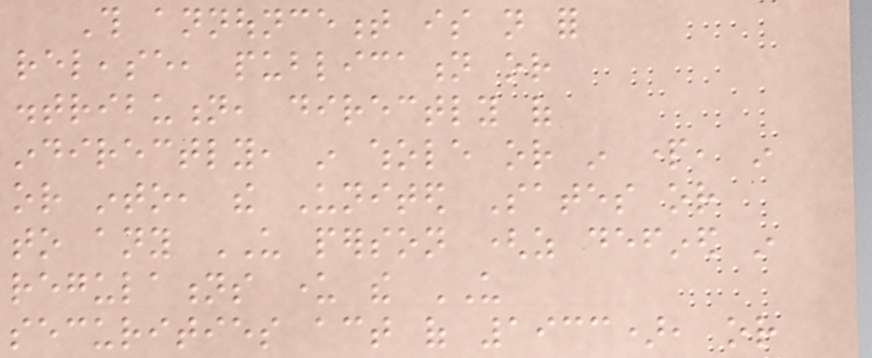This announcement is not for
release, publication or
distribution, directly of
indirectly, in whole or in part, in
or into, the United Sates or
to any US person (as defined in
regulations under the US
securities act of 1933), or
